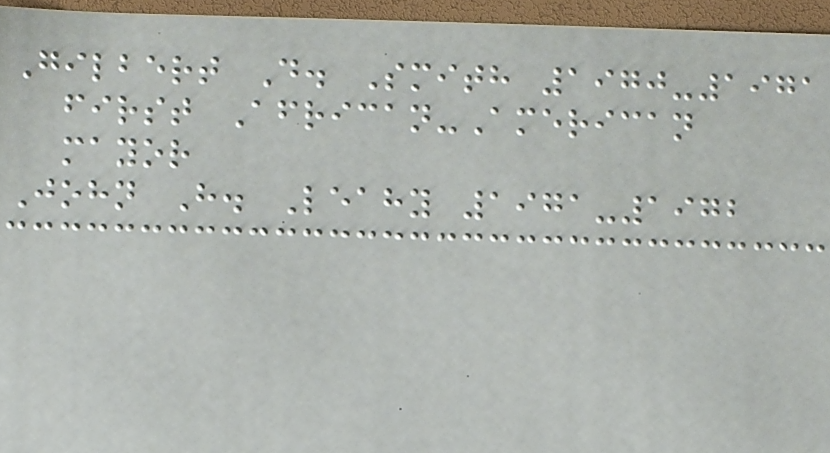Gilbert D. Smith 1970-1971
first African-American
mayor
John H. Leahy 1971-1972
